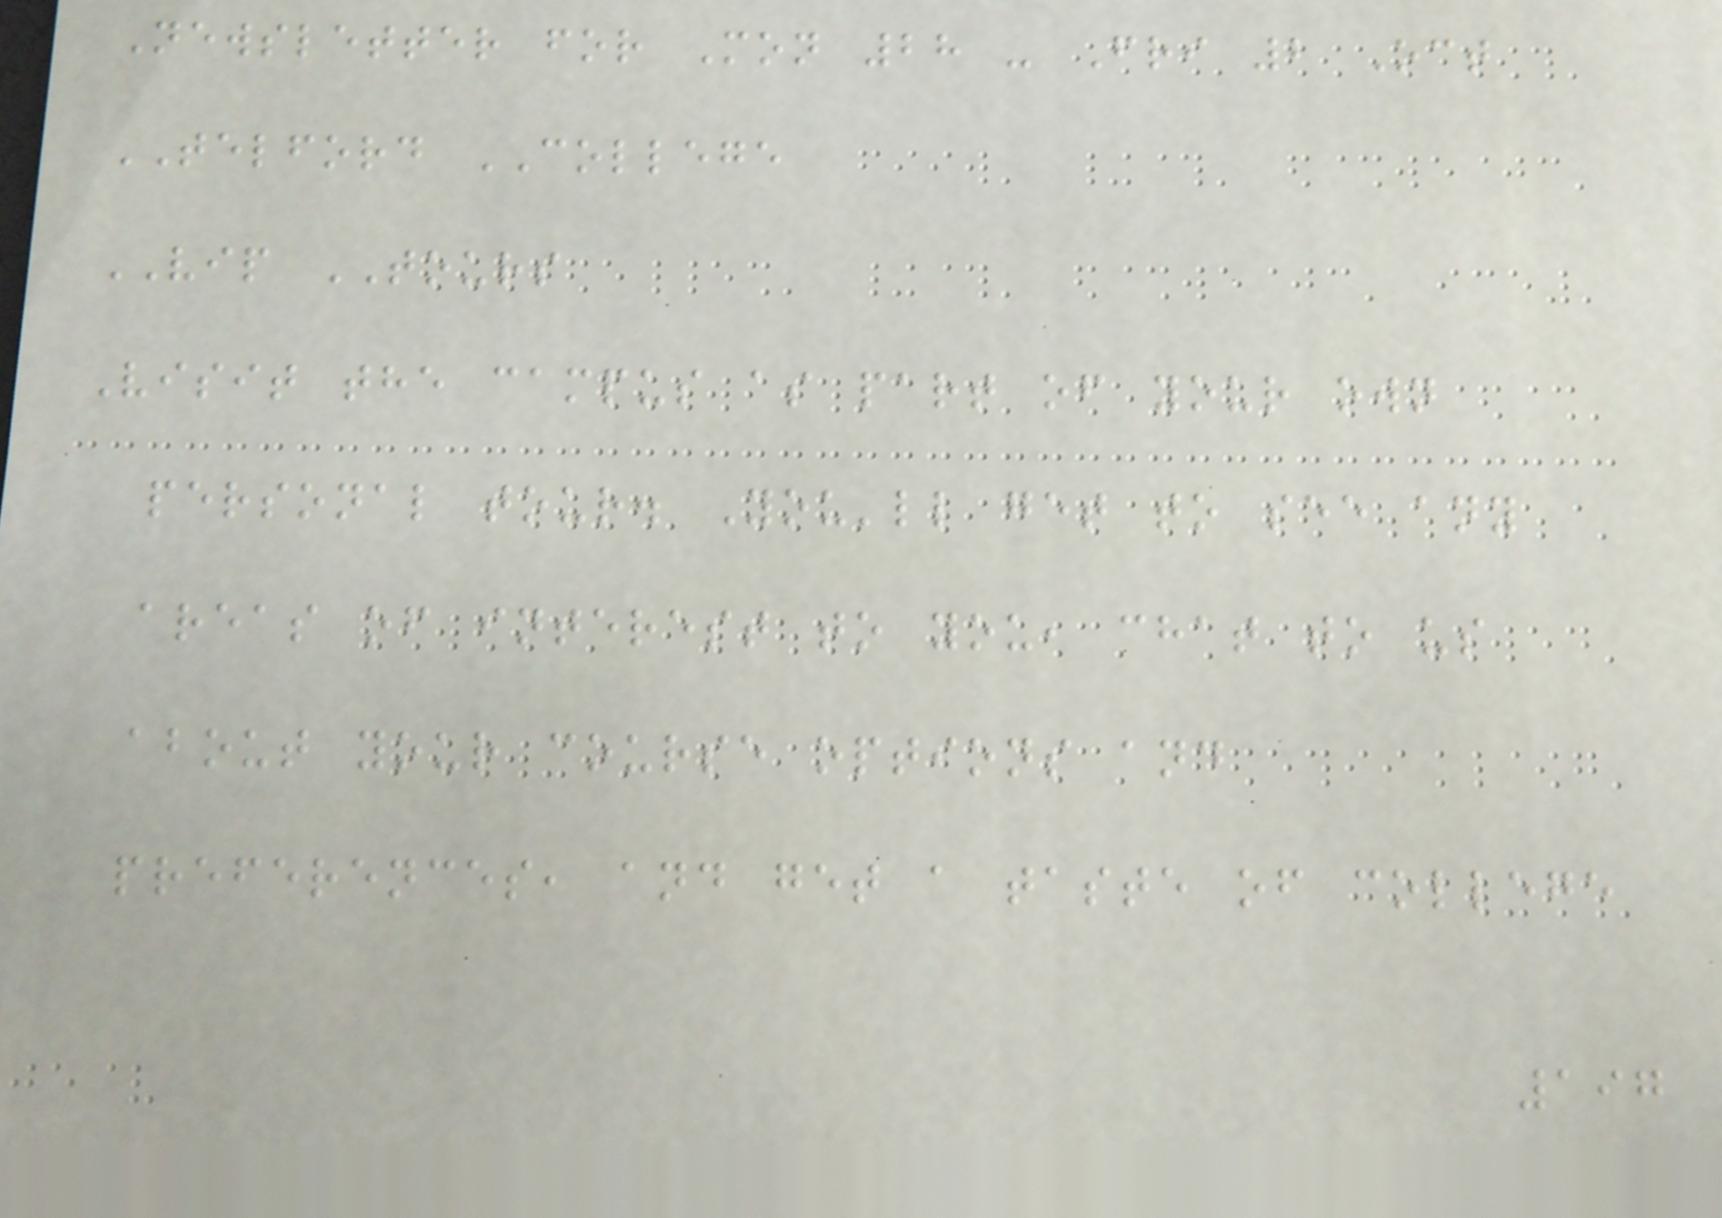Newsletter for Mon 28 - Fri 2 Oct
TELFORD COLLEGE
VIP TOURS
Visit the campus as part of your own
personal tour. You'll get to see any
areas of interest to you, chat to us
about your course options and
preferences, and get a taste of college
197
